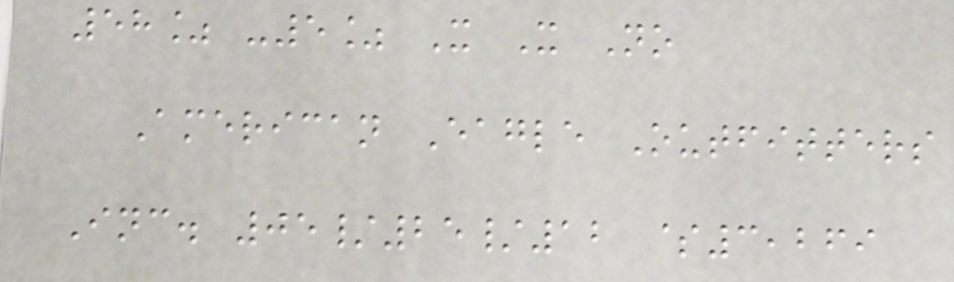58% -5% X X No
American Eagle Outfitters
Inc. 05/25/12 $3,269
